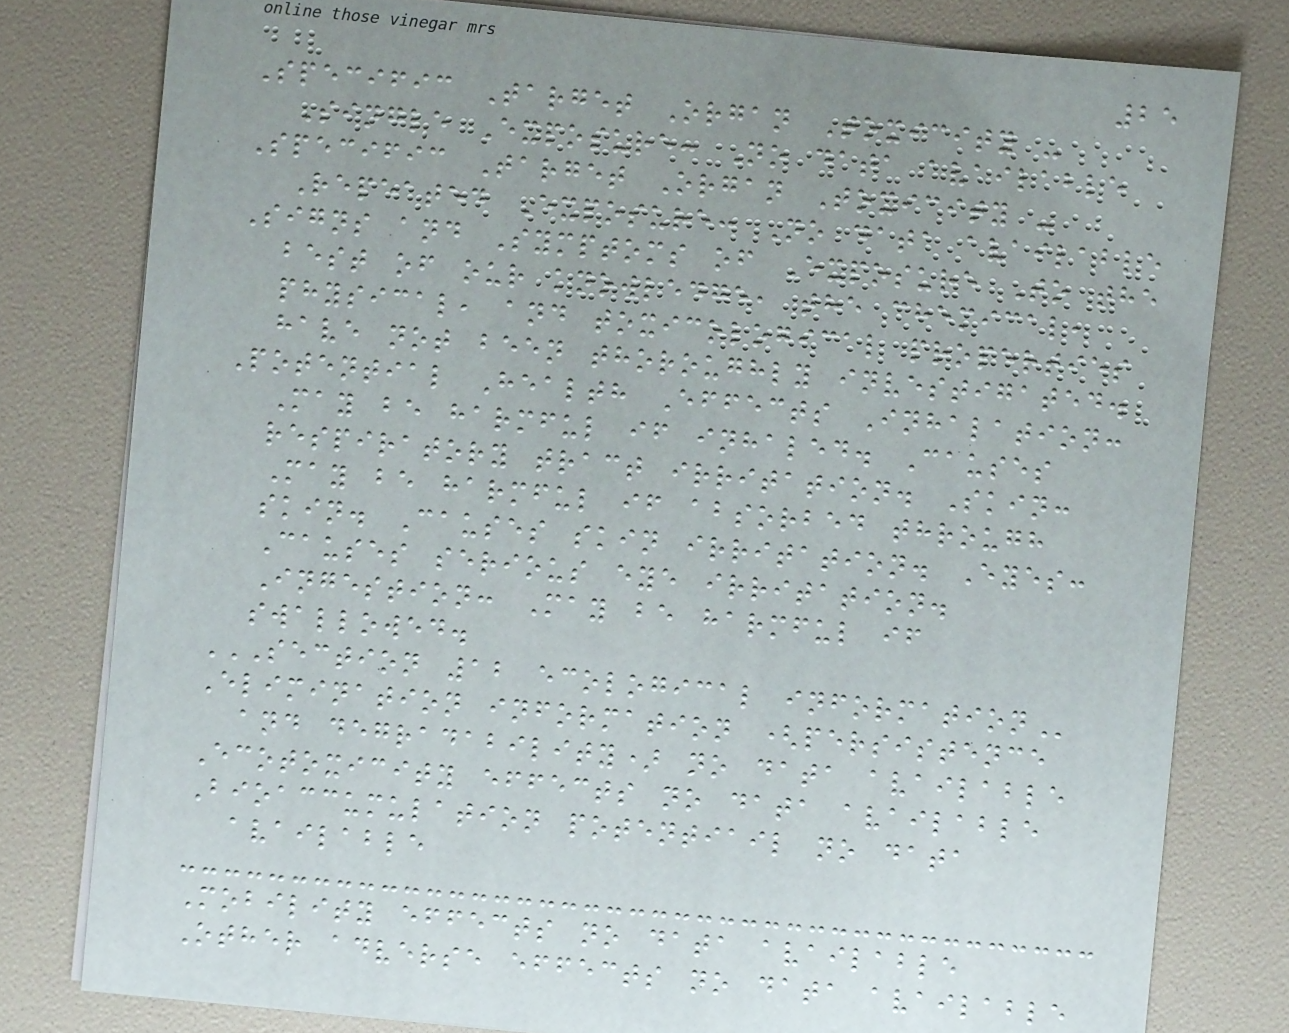25
Specific Target Organ Toxicity -
Single Exposure: No data available
Specific Target Organ Toxicity -
Repeated Exposure: No data available
Signs and Symptoms of Exposure To the
best of our knowledge, the chemical,
physical, and toxicological properties
have not been thoroughly investigated.
Potential Health Effects Inhalation:
May be harmful if inhaled. Causes
respiratory tract irritation. Skin:
May be harmful if absorbed through
skin. Causes skin irritation. Eyes:
Causes serious eye irritation.
Ingestion: May be harmful if
swallowed.
SECTION 12 ECOLOGICAL INFORMATION
Elimination information (persistence
and degradability) no data available
Ecotoxicity effects no data available
Bioaccumulation potentiail no data
available
Mobility effects no data available
Other adverse effects no data available
